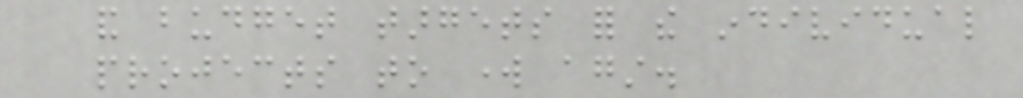and budget targets for the individual
projects to work against.
